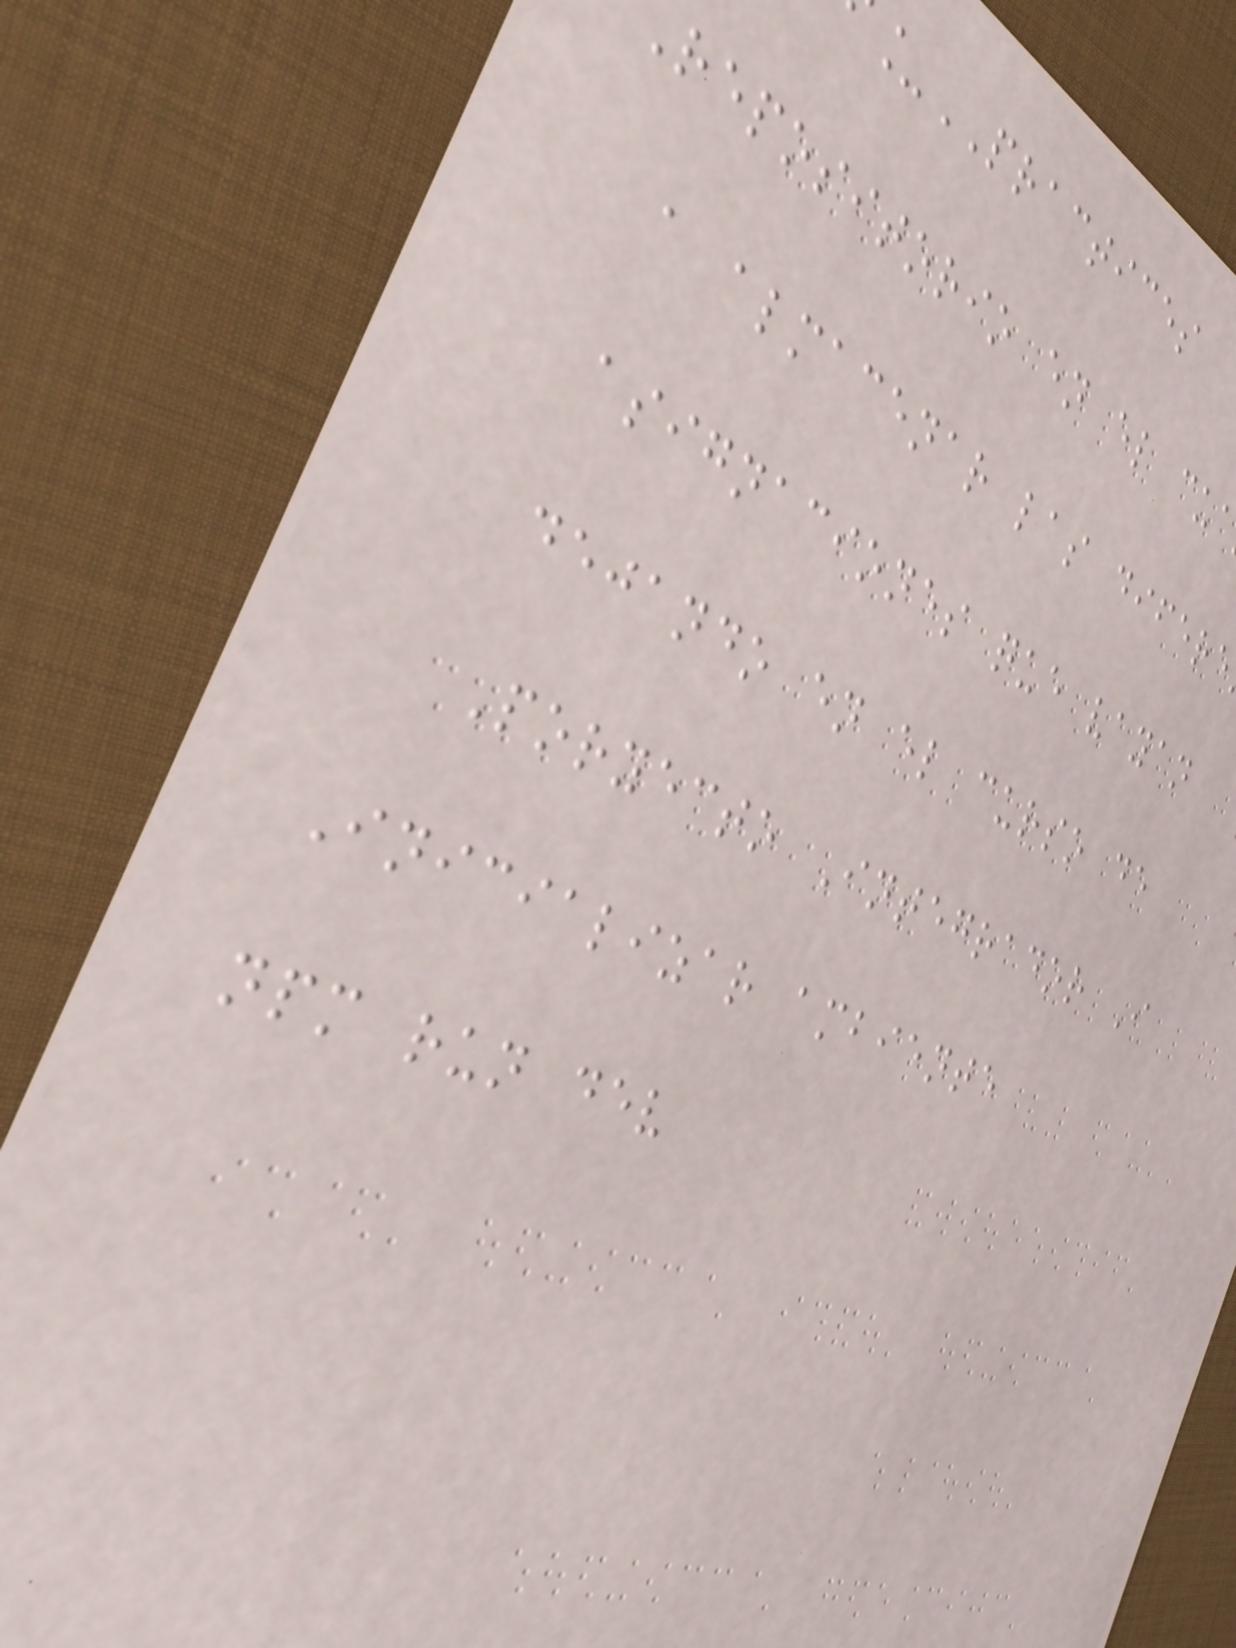_PRACTICES
repositorio en el cu
a almacenar las difere
asignaciones que vayan
dejando en el curso de
Poryecto Integrador I
Inicializar ambiente
npm run dev
